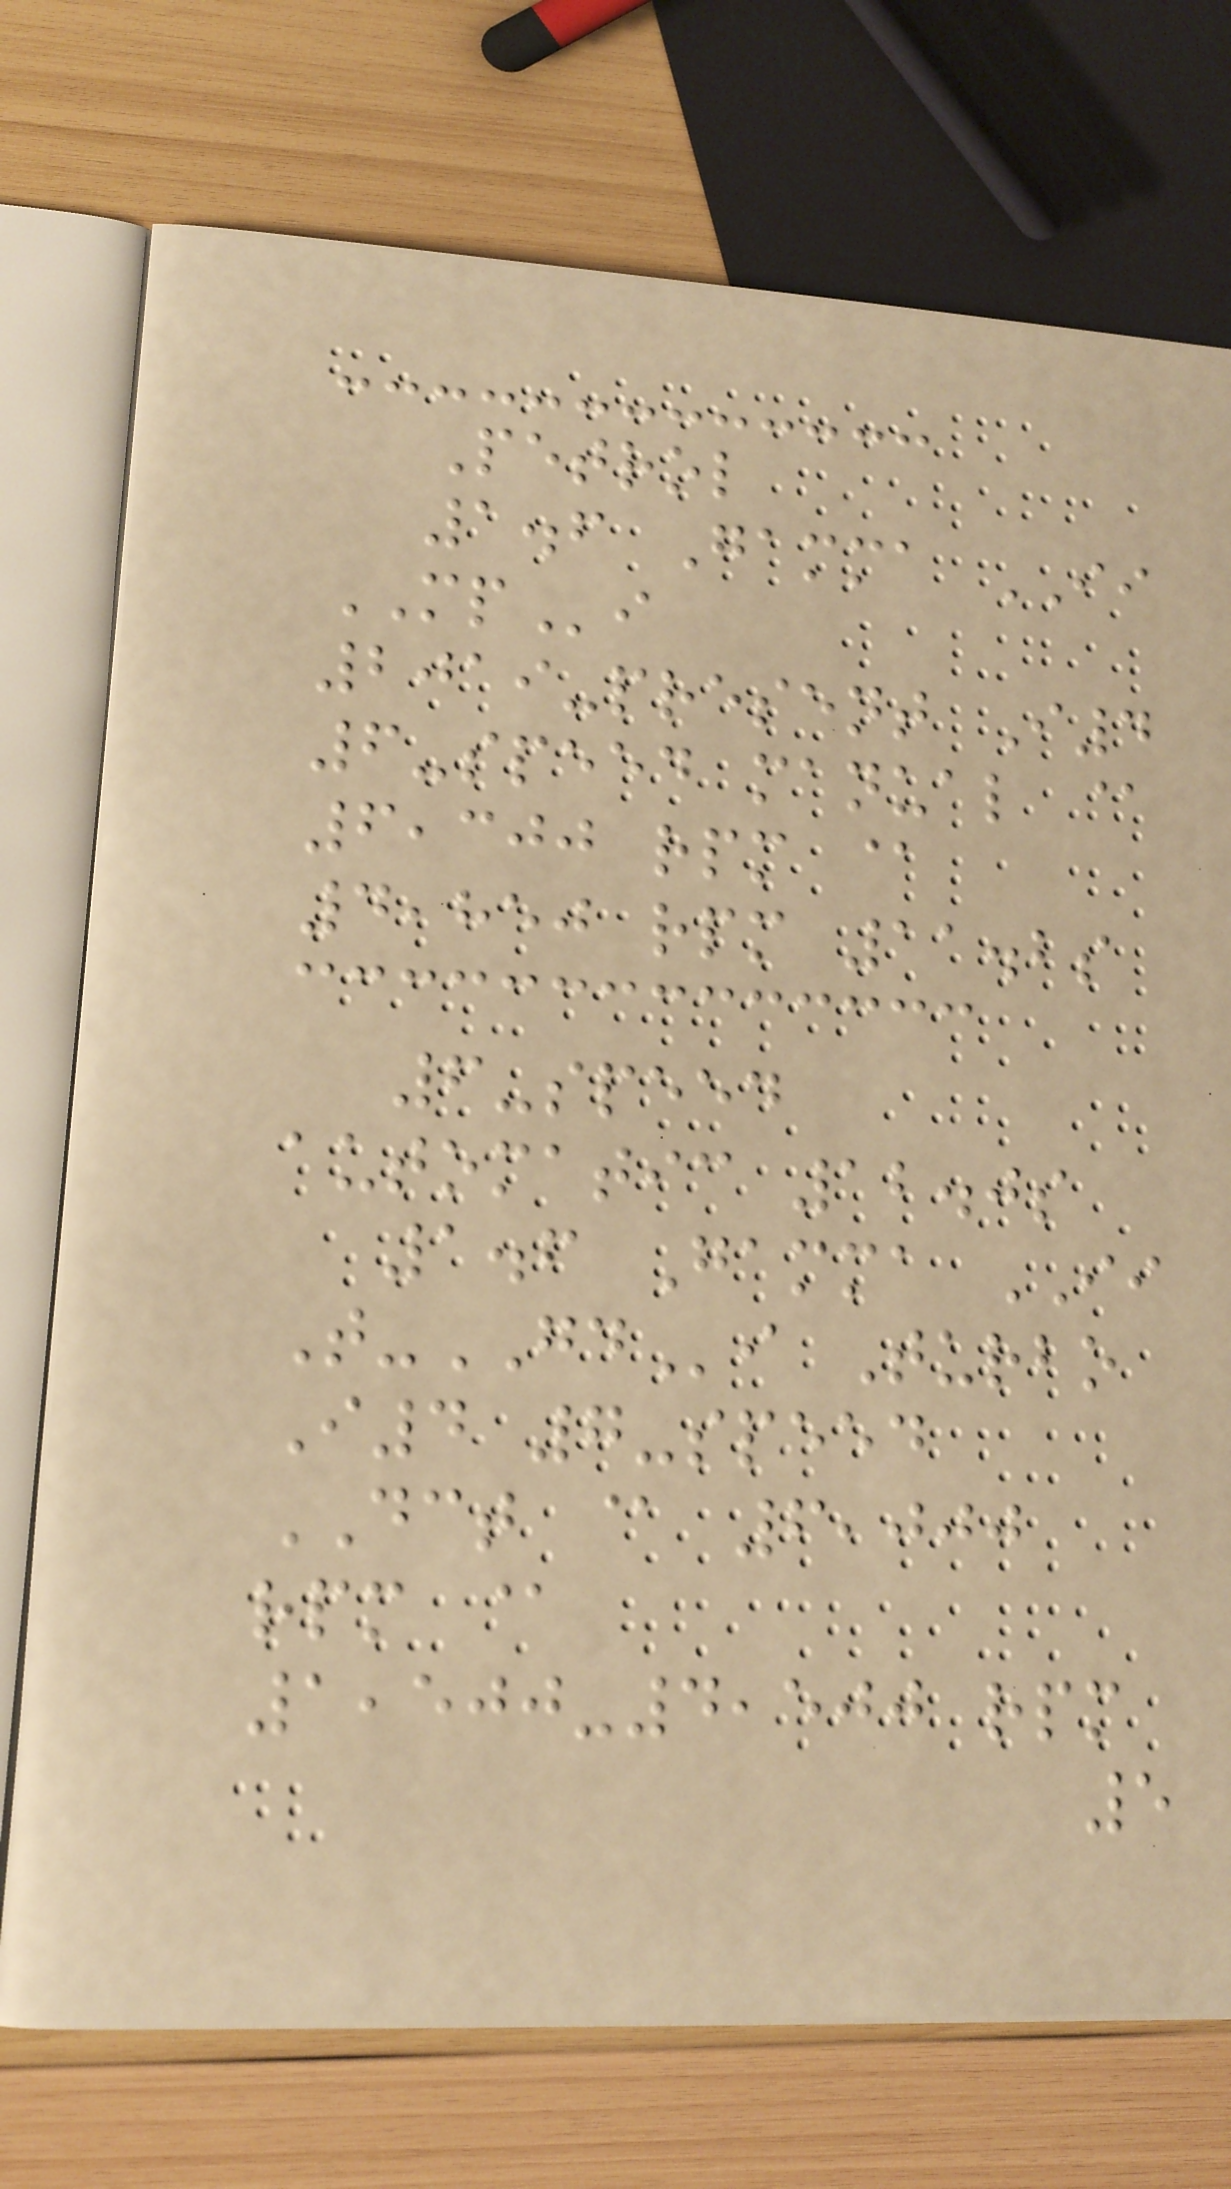Petrol
1.6 Gamma II
MPi
2019-present I4
6-speed manual @
6,300 rpm @
4,850 rpm 11.2s
6-speed
automatic 12.0s
1.6 Gamma II
T-GDi Turbo
I4 7-speed
DCT @ 6,000
rpm @
1,500-4,500 rpm
5
